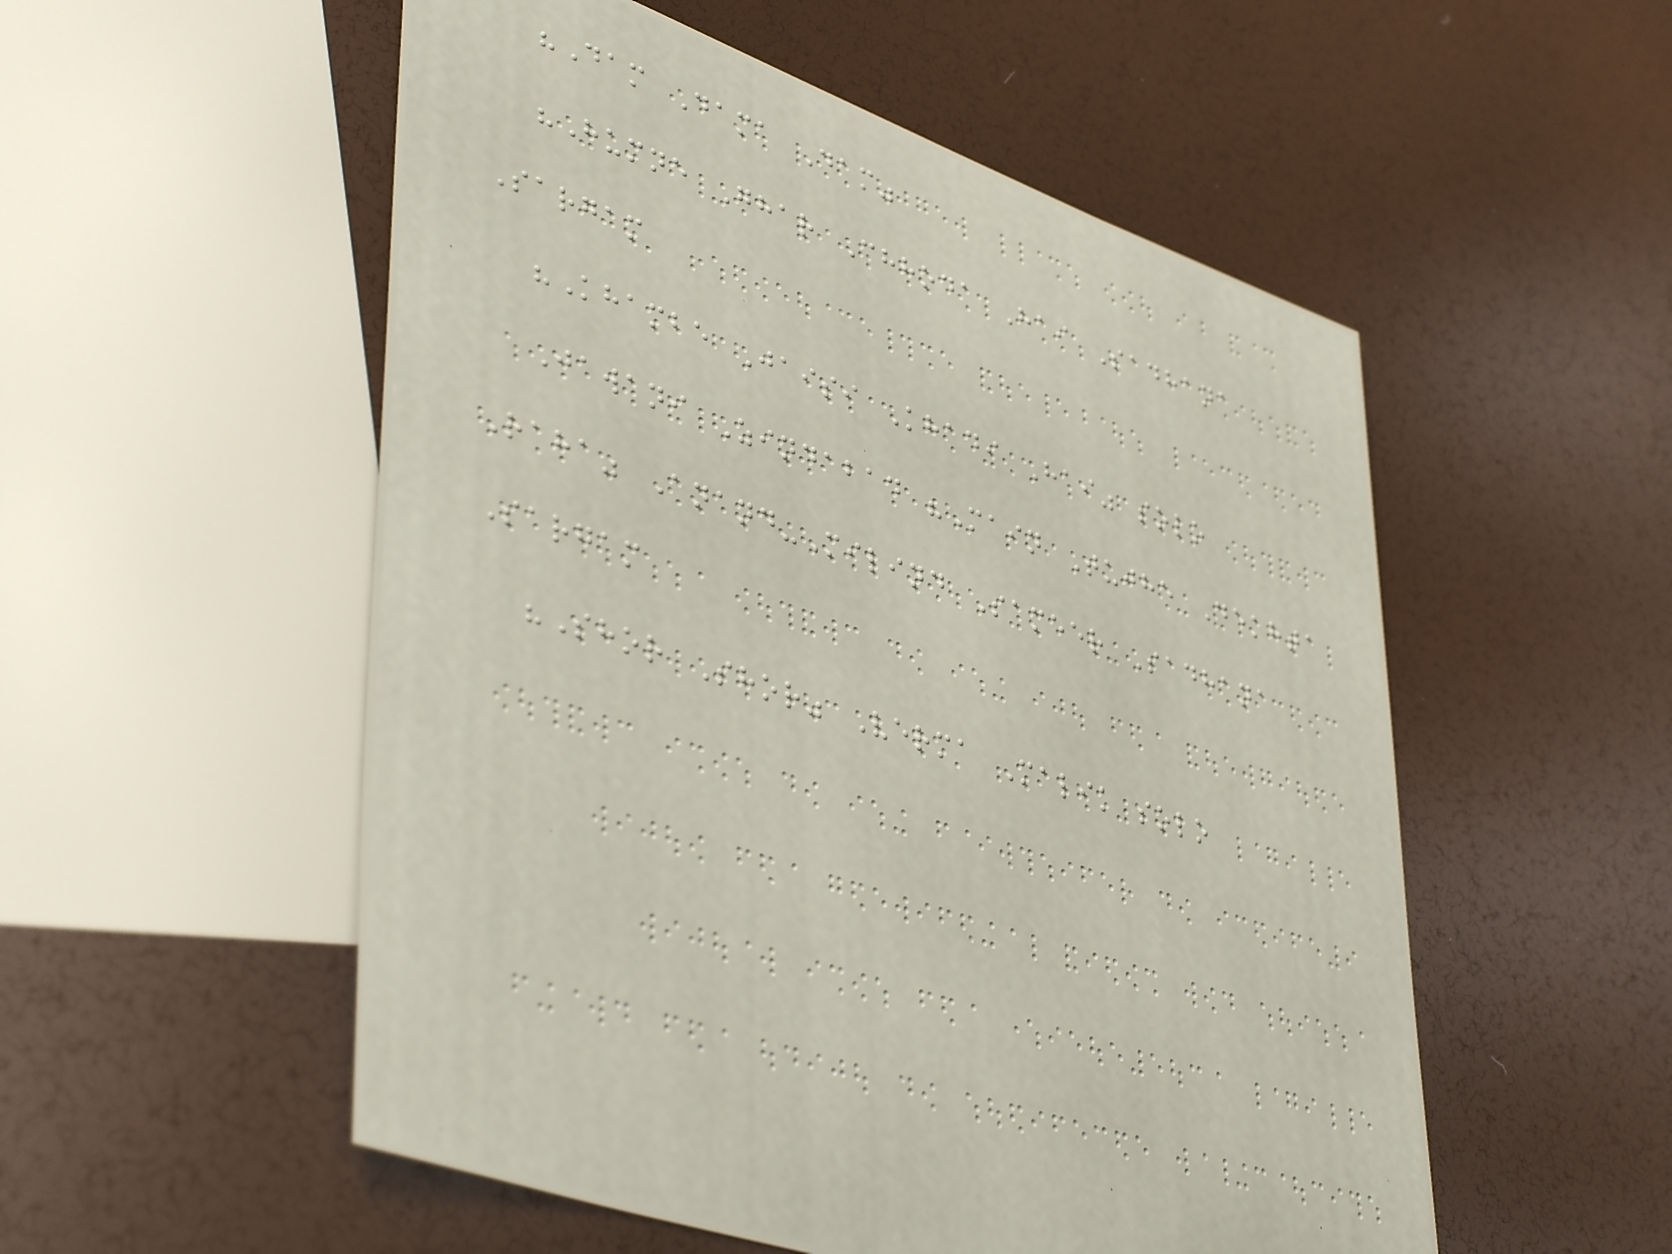"Dam Dama Dam"
"Humne Ghar Chhoda Hai Sadhana
Sargam
"Khambe Jaisi Khadi Hai" solo
Jawani Zindabad "Main Tujhe Dekhta
Raha" Anand-Milind Sameer Sadhana
Sargam
"Shor Shor" Verma Malik solo
